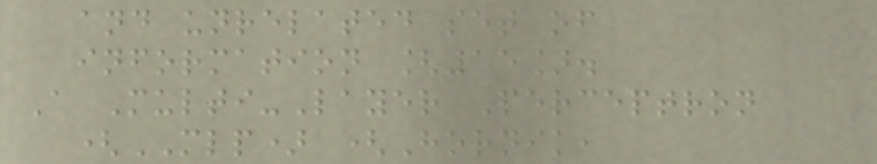and unrelated set of
information [15].
A Multi-Layer Perceptron
(MLP) (Hornik,
